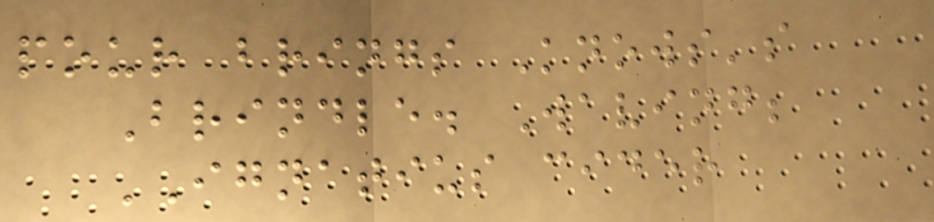pour brings Knows's
Brindle. Waving;
IGNATIUS cider
